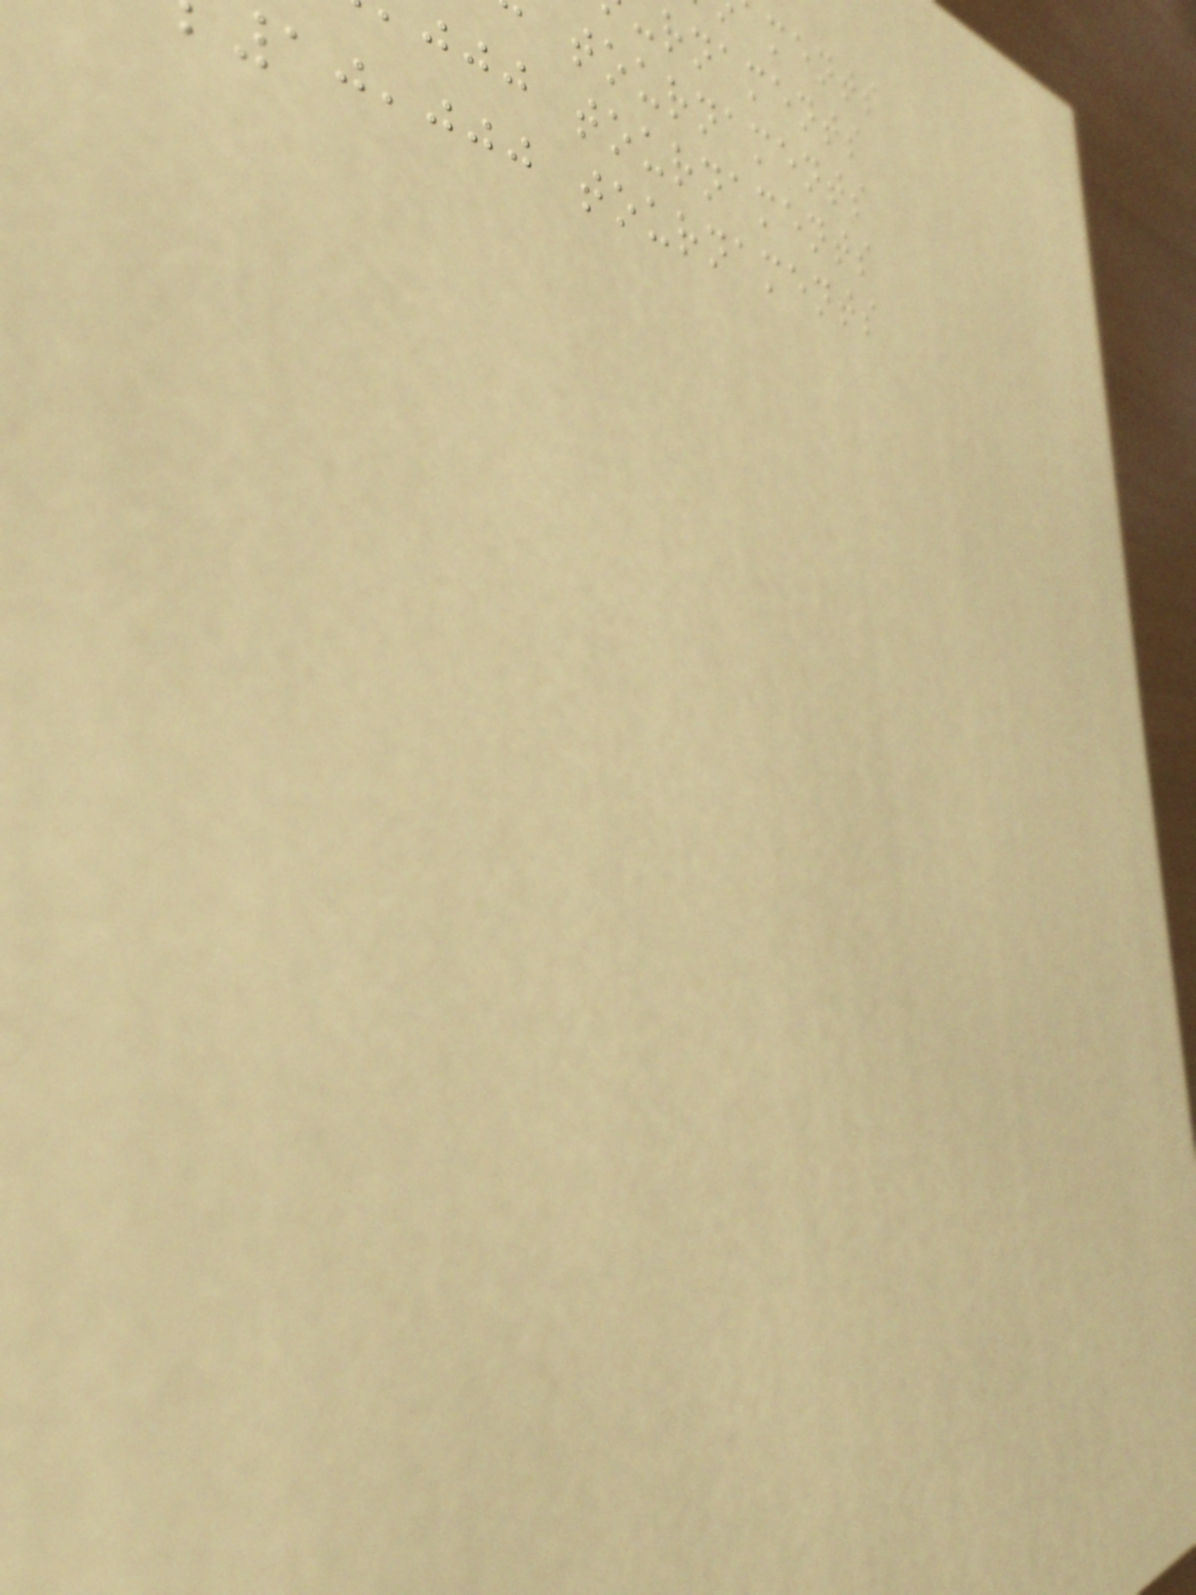rnaments
tournaments
jjj tournaments
,jjj tournaments
